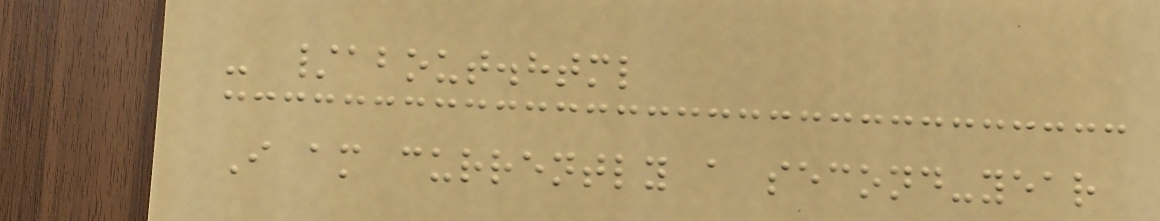- /about.html
I am currently a second-year
